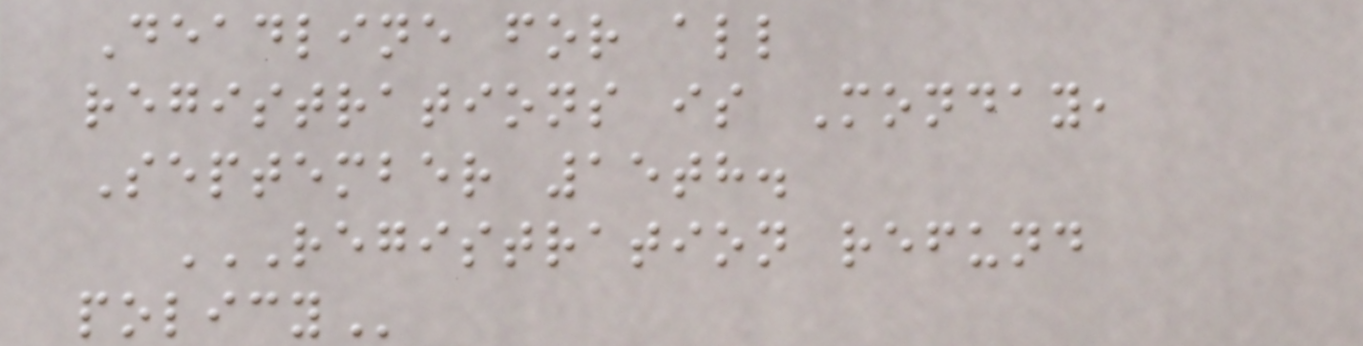Deadline for all
registrations is Monday,
September 15th.
REGISTRATION REFUND
POLICY
